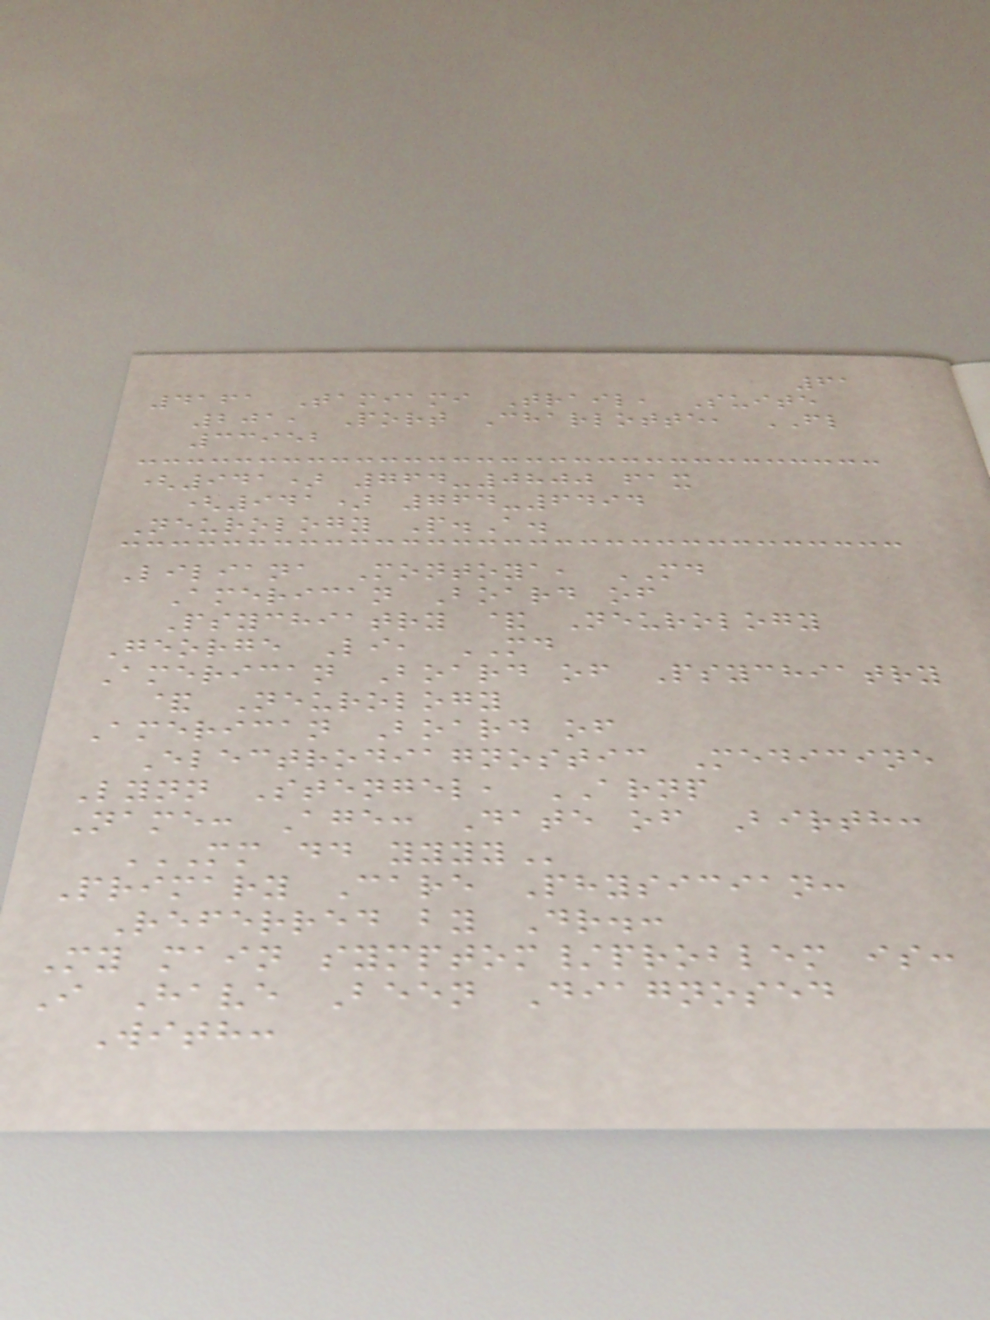61
4161 Tamiami Trail, Suite
201, Port Charlotte, FL
33952
(941) 764-0800 fax
(941) 764-6494
Neurology P.A.
Liliana Montoya, MD
American Board of
Psychiatry & Neurology
George Li, MD
American Board of Psychiatry
& Neurology
American Board of
Electrodiagnostic Medicine
Lynn Stengel, ARNP
Name: Age: Date of Birth:
MM DD YYYY
Primary Care Physician:
Referred by Dr.:
My main symptom/problem is:
I Have Been Diagnosed
With:
